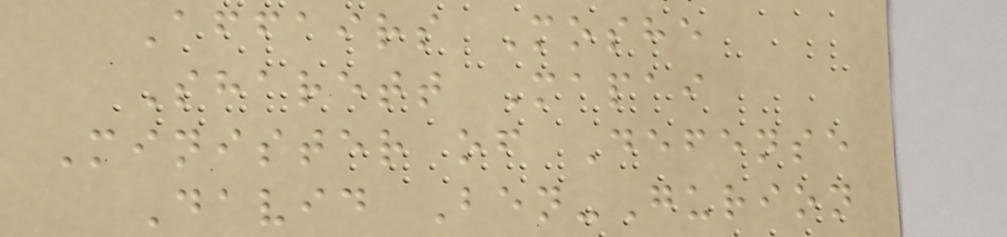Affairs Moshe
Sharett Mapai
Minister of Defense
David Ben-Gurion
